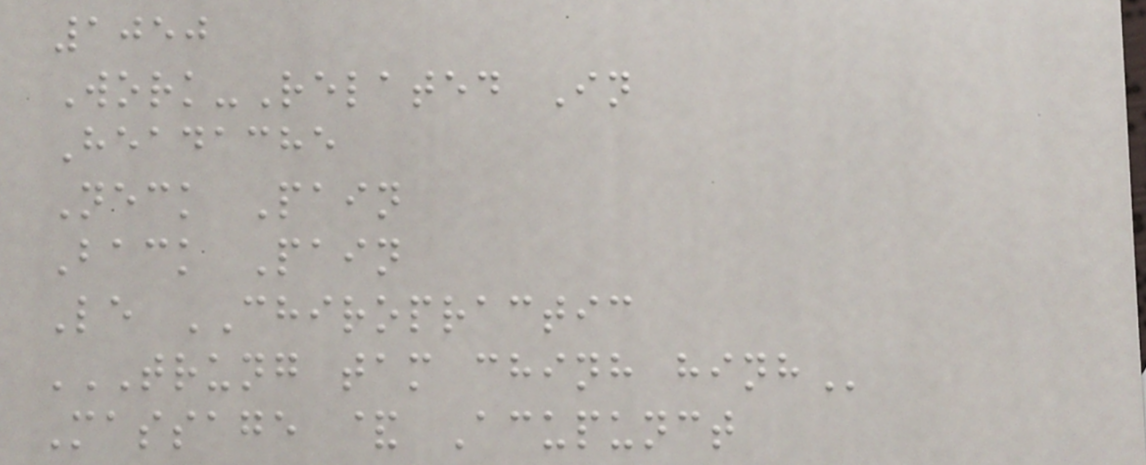1050
Work-Related In
Headache
Neck Pain
Back Pain
Le CHIROPRACTIC
TRUNG TAM CHINH HINH
Massage & Acupunct
